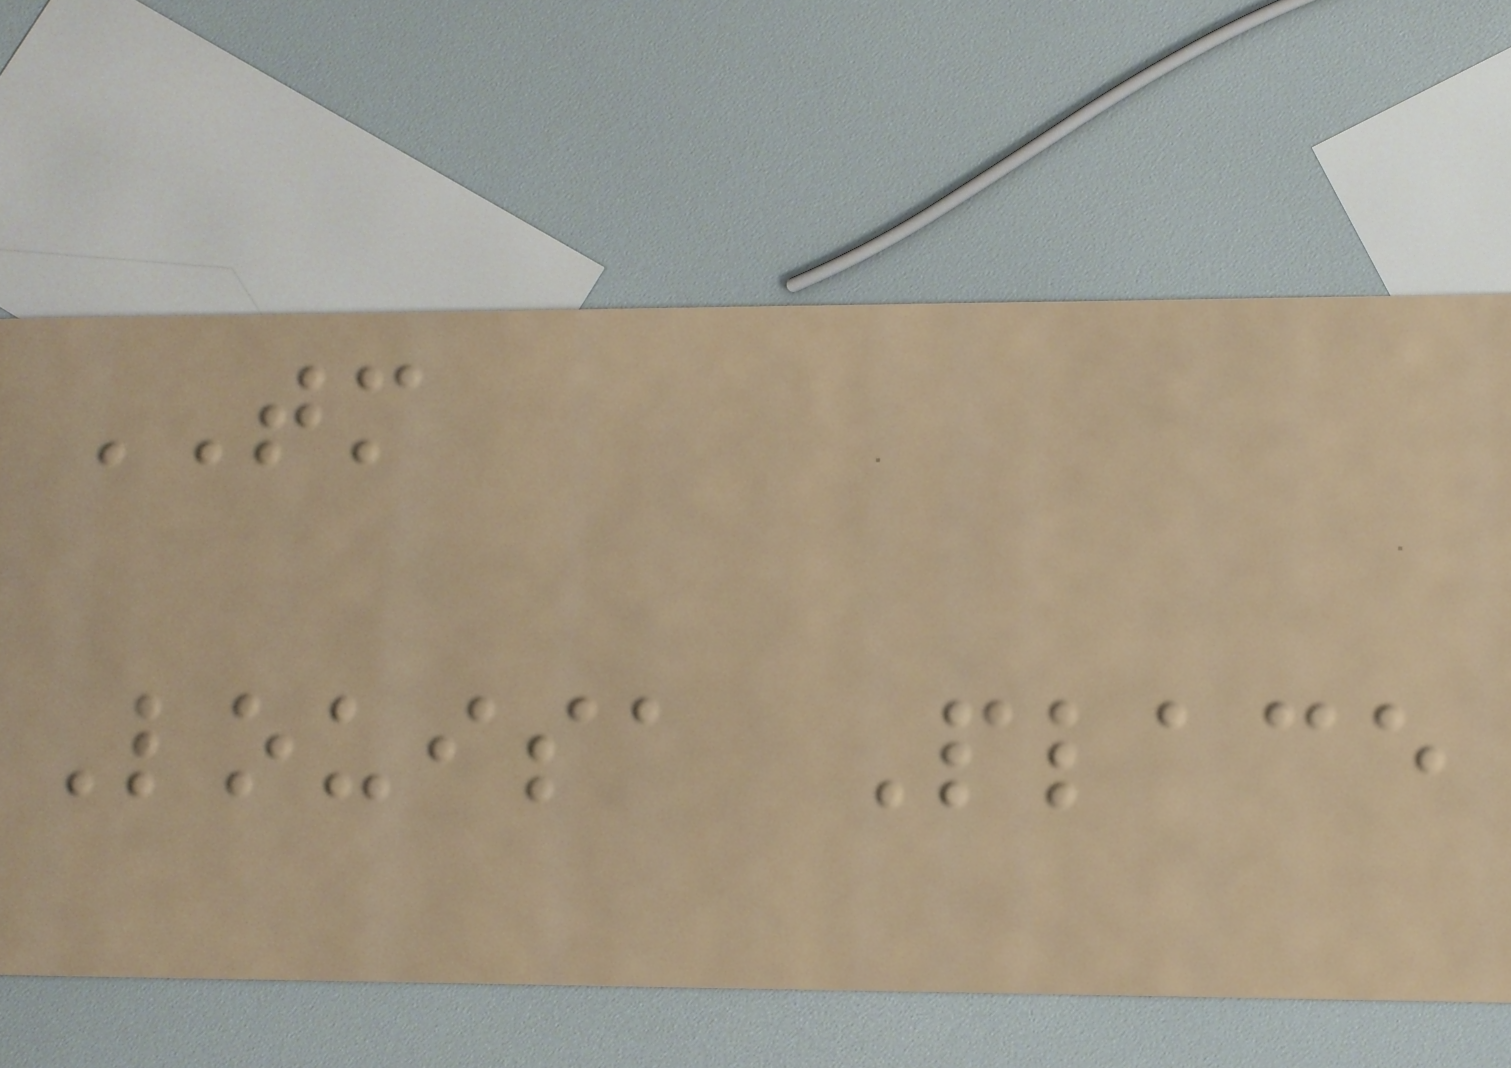TM
Louisa Place
